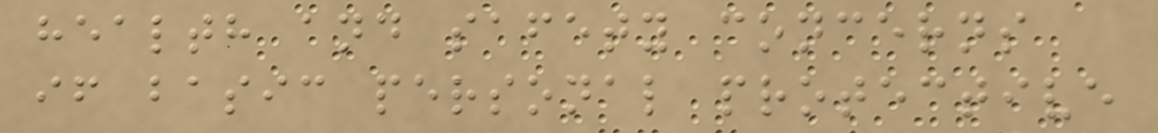health and safety concerns
if basic personal protective
